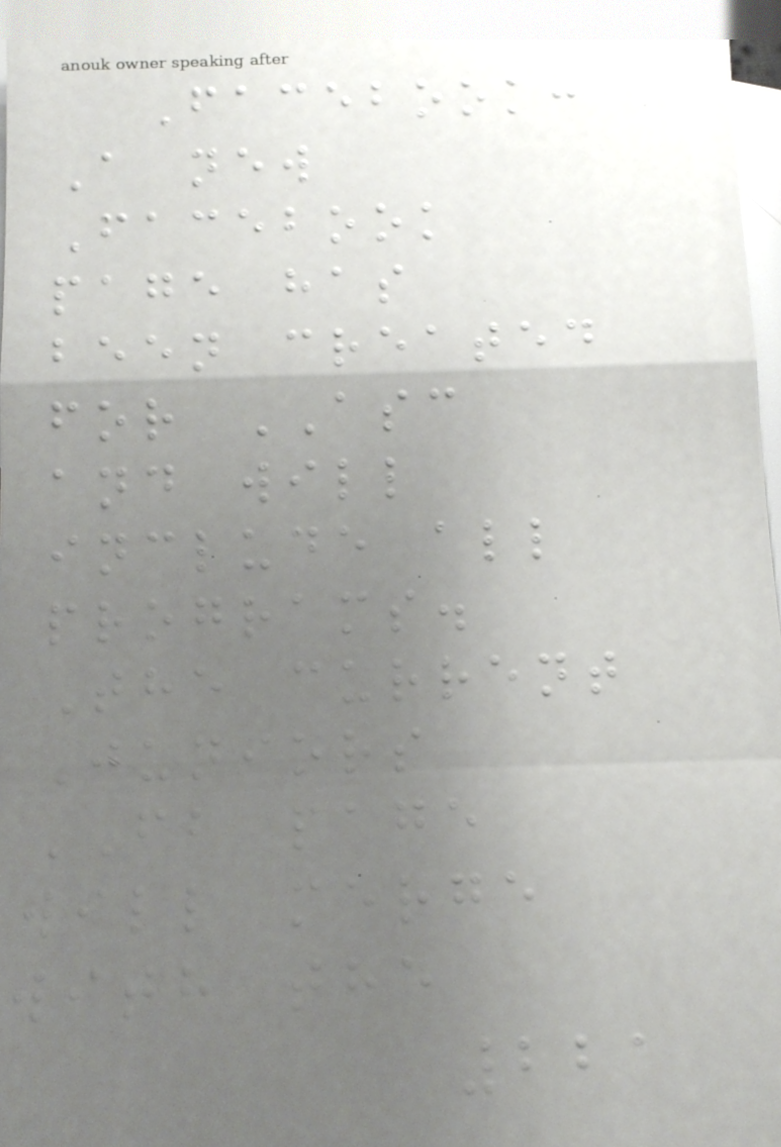Facebook:
A new
Facebook
page has
been created
for ASC
and will
include all
programs.
The current
Juniors
FB page
will merge
with the
221
